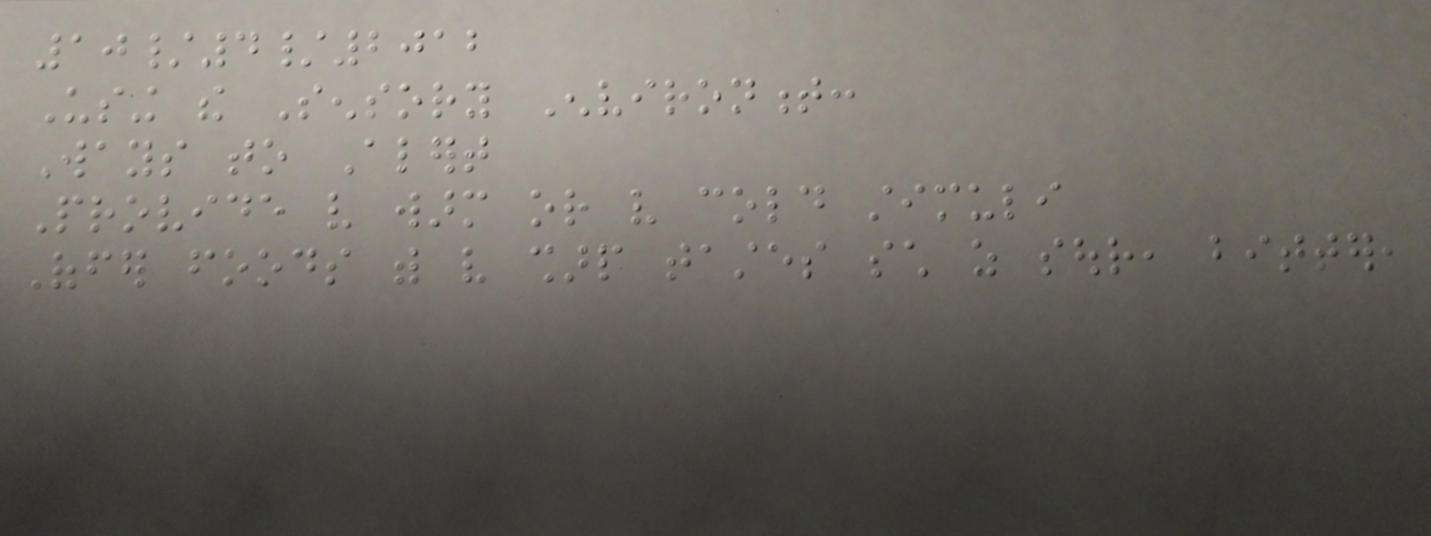10/4/2012
Using the Sensory Environment:
Ways to Alert
Provide very warm or very cold stimuli
Offer foods with very sharp tastes such as sour, bitter,
